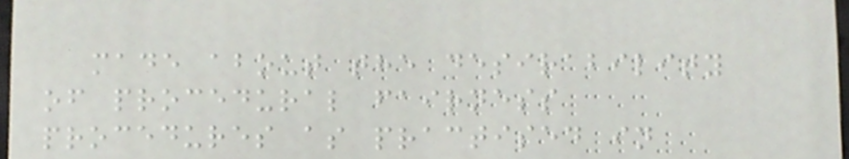made about the desirability
of procedural fairness
procedures as practised in
